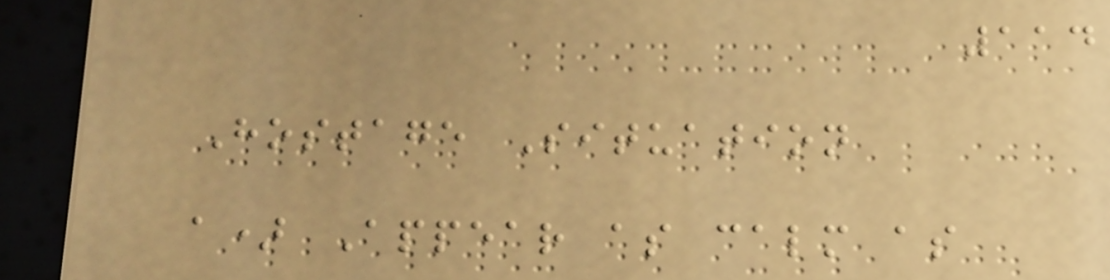114
Hostage Situation
a) Appear as calm as
